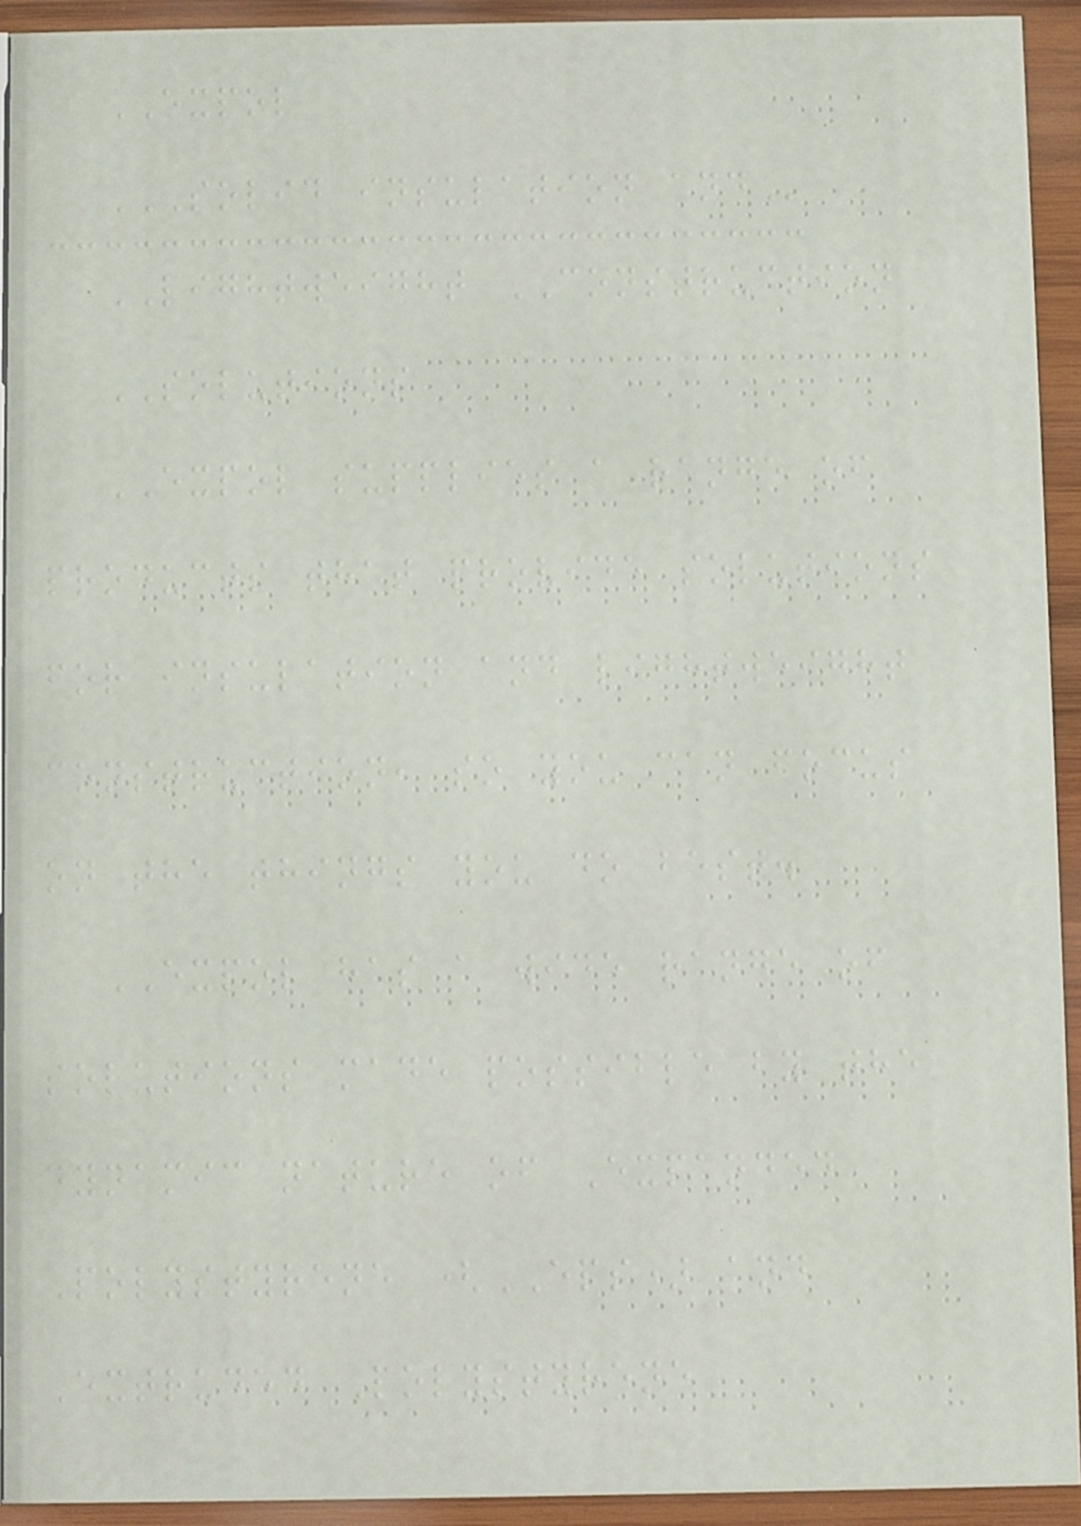EXPOL
SOLID INSULATION AND
LIGHTWEIGHT CONSTRUCTION
SOLUTIONS
EXPOL supplies a range of
products that provide solutions
for insulation and lightweight
construction, so you can focus
on the things you do best.
EXPOL has a wide range of
solutions made possible by the
dynamic nature of Expanded
Polystyrene (EPS) and
Extruded Polystyrene
